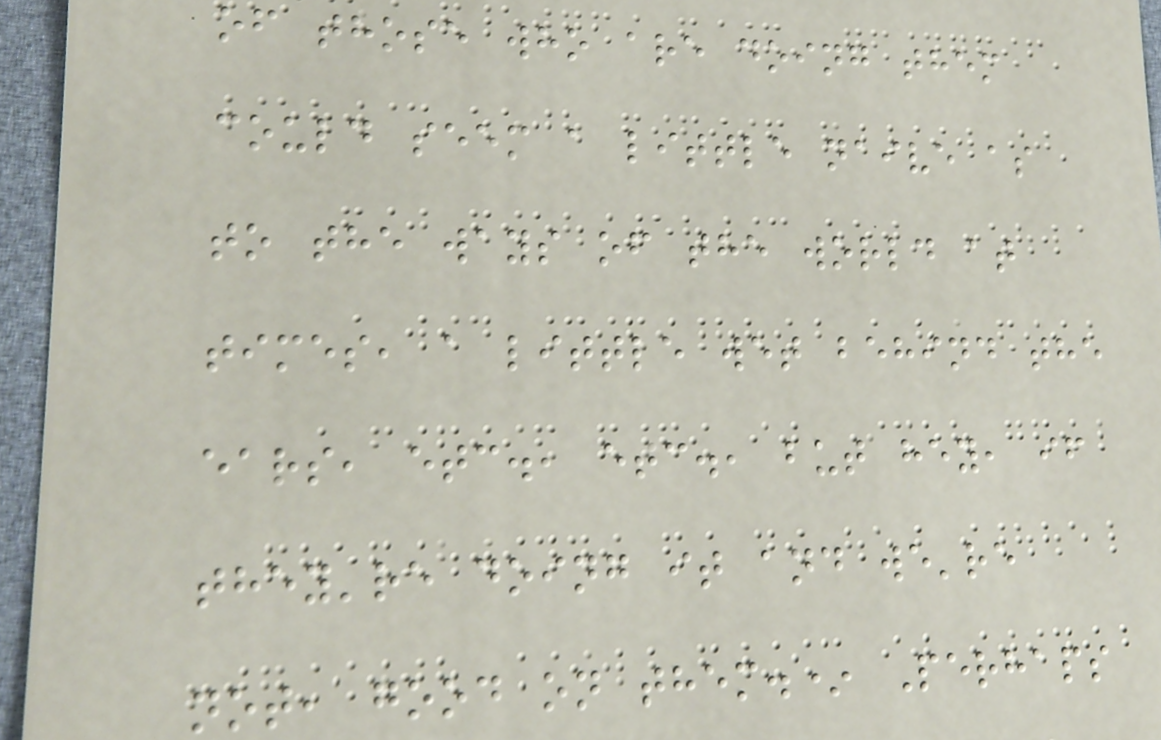of those who are doing them
could seem a little naive as
to the ways of the world at
times, a little wet behind the
ears, etc., etc., but hey, if
they're doing it and we're
not, good on them.* Perhaps
